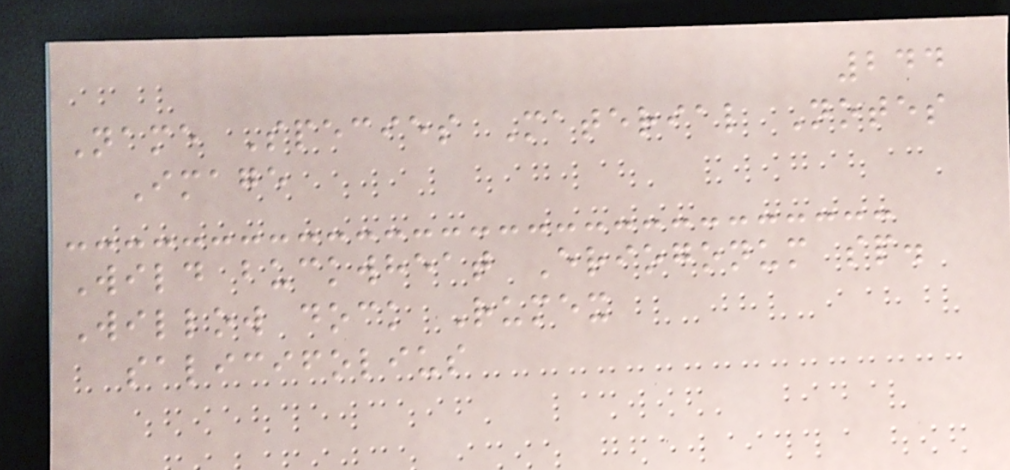244
Name Species Material Notes
Image
Wild buckwheat Eriogonum sp.
Willow dock Rumex
salicifolius
